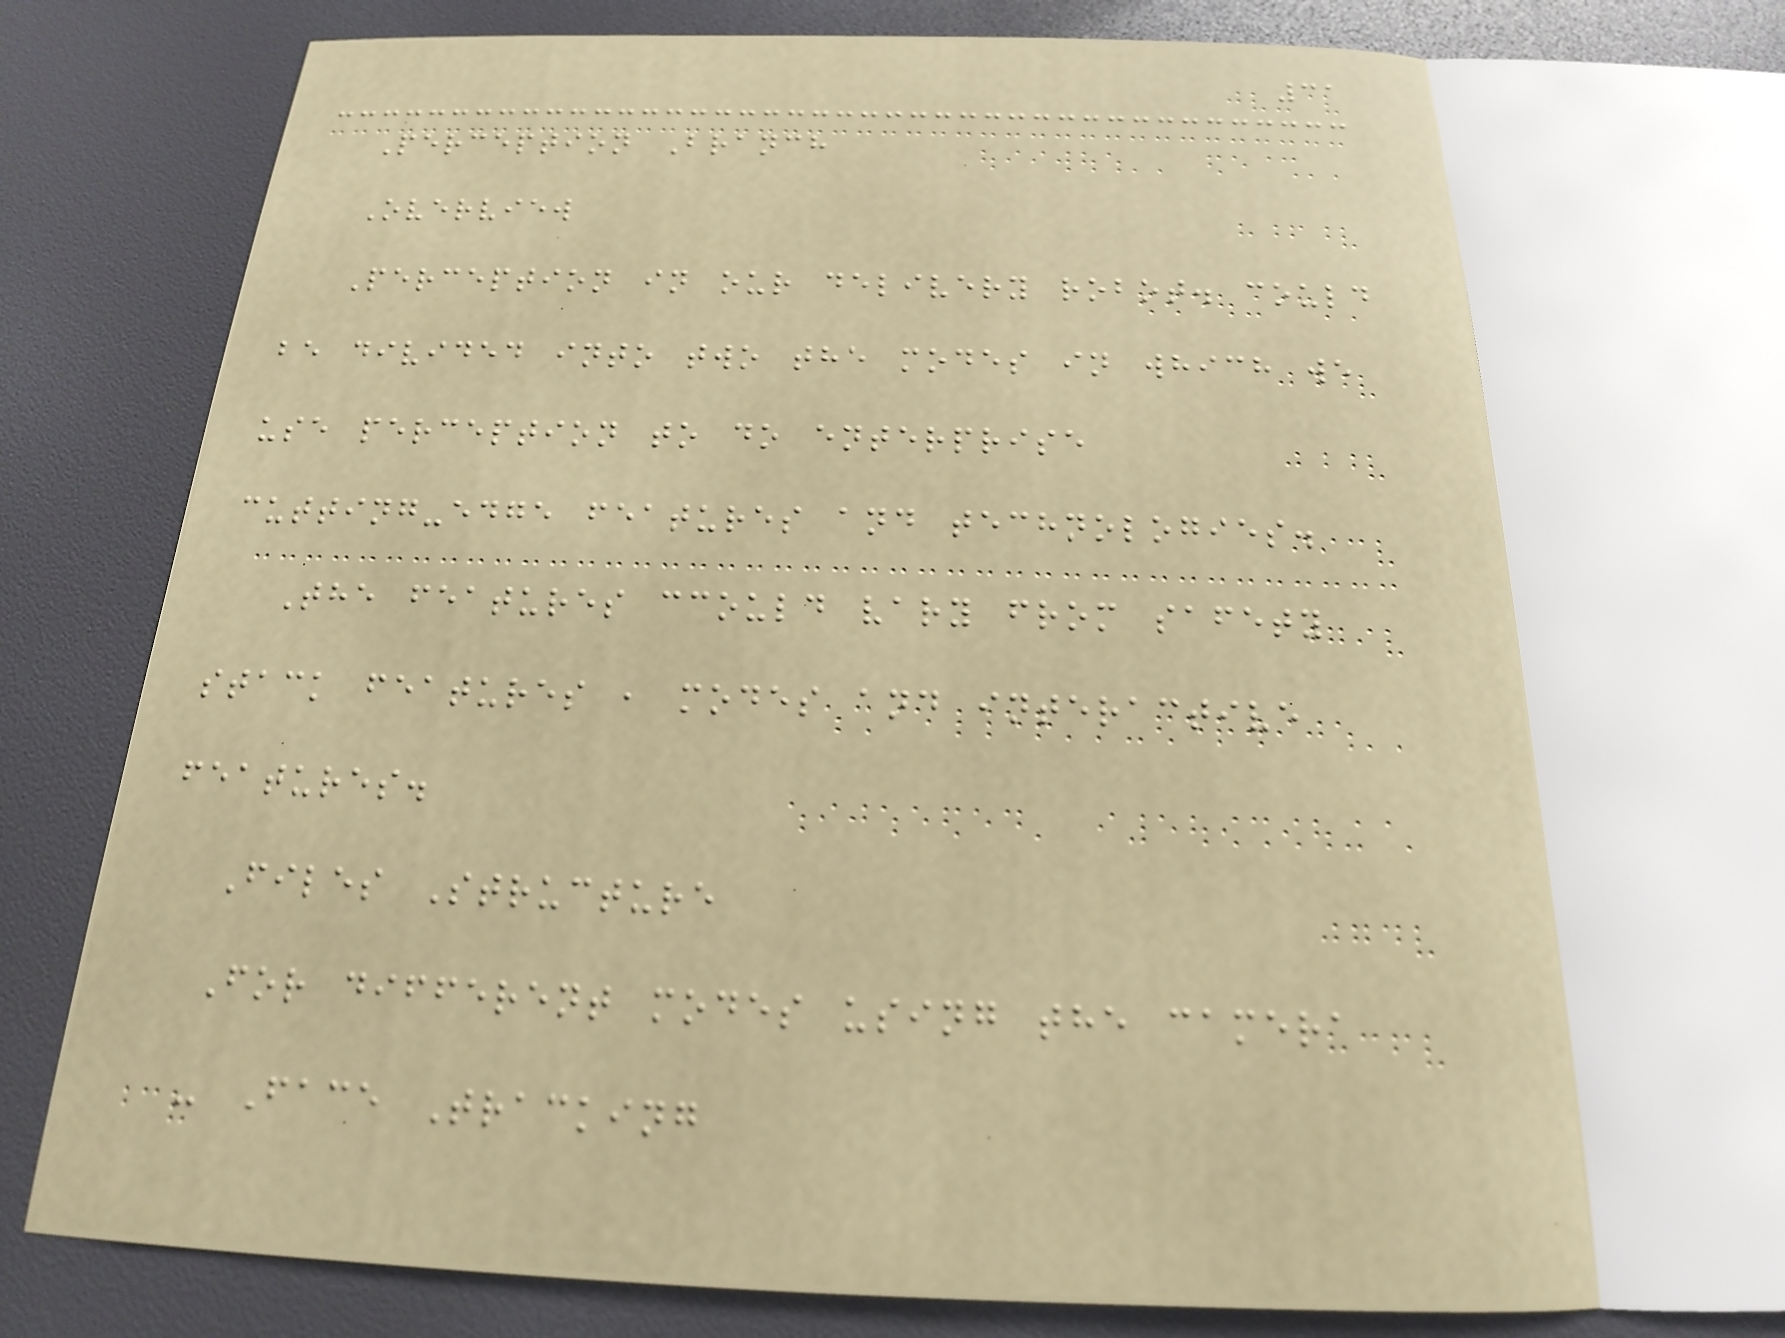31
Perception Branch
Overview
Perception in our delivery robot. could
be divided into two the modes in which we
use perception to do enterprise
cutting-edge features and technologies.
The features ccould vary from safety
stack features , modes and interactive
features.
Files Structure
For different modes using the camera
- Face Tracking
